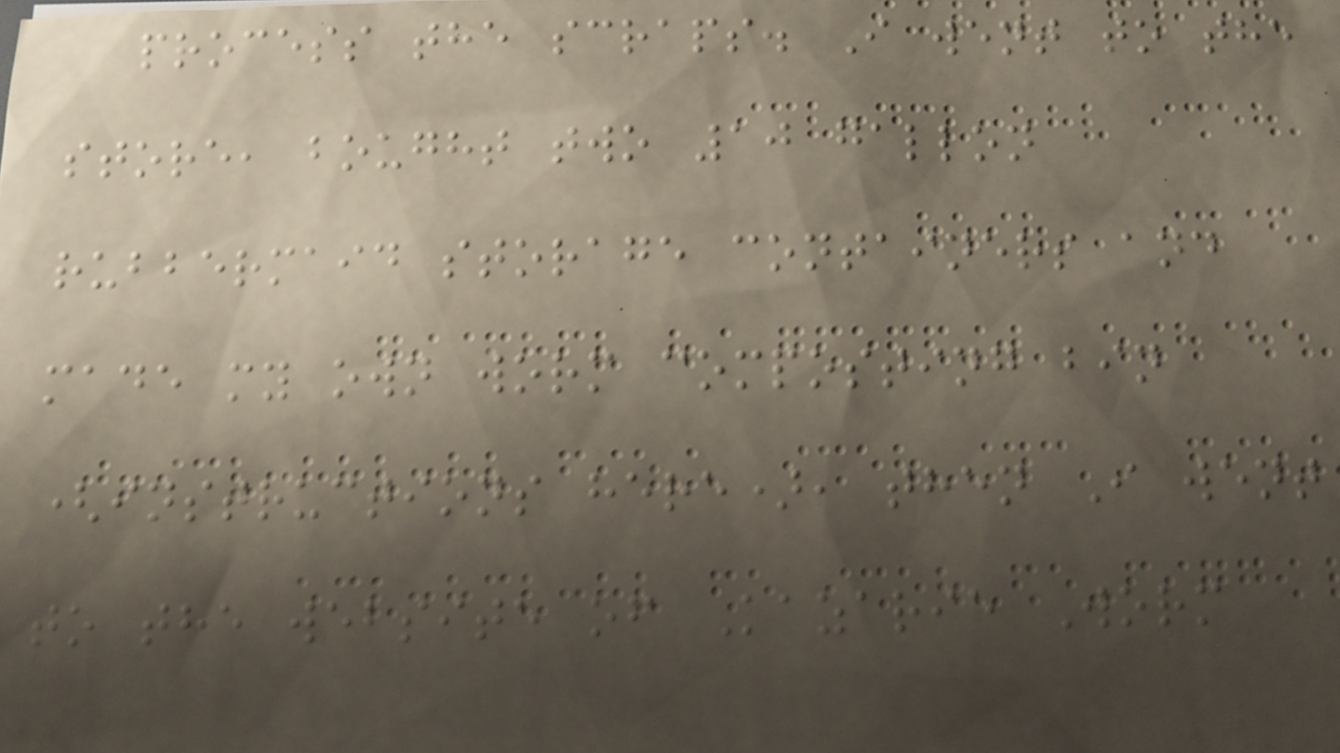process the scraps. I went to the
store, bought two 10 gallon
rubbermaid storage containers and
made my own worm composting bin
(instructions here), then I went
to the website of Kazarie Worm
